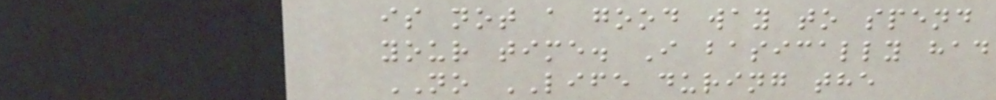is not a good way to spend
your time. I basically had
NO LIFE during the
